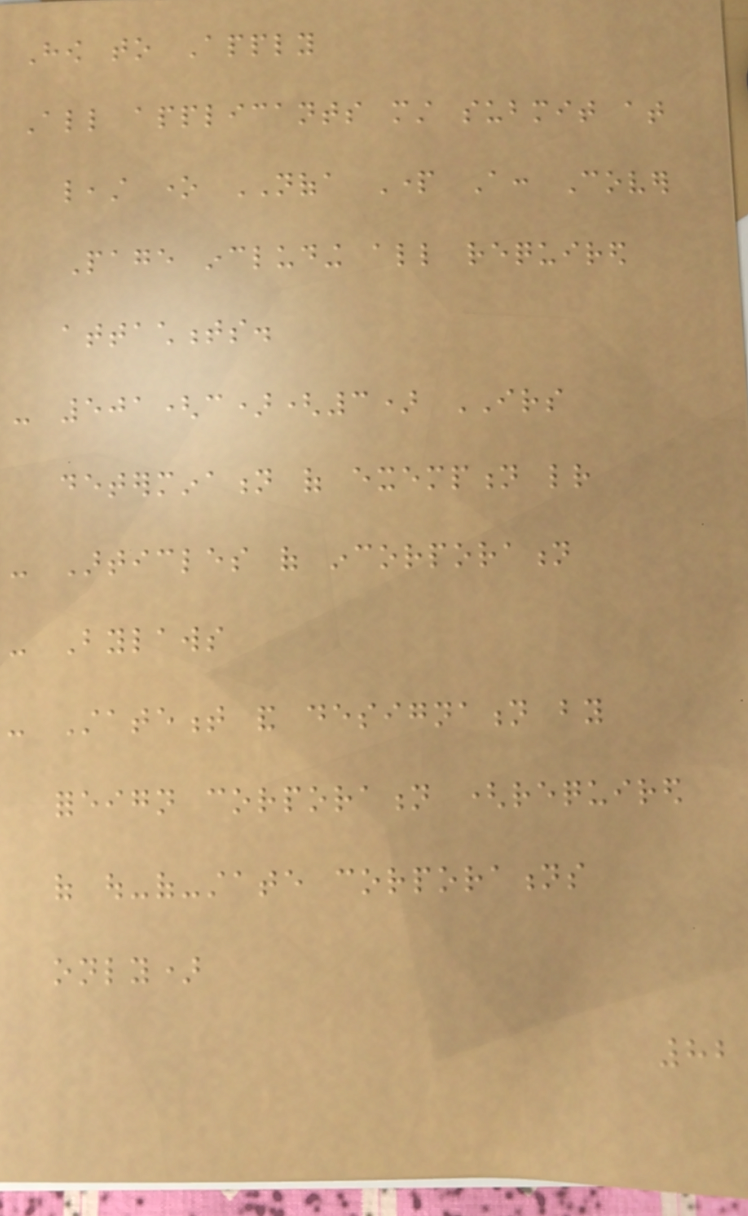How to Apply
All applicants must submit at
least one NOFA Part A: Cover
Page including all required
attachments.
- 501(c)(3) IRS
determination of exemption letter
- Articles of incorporation
- Bylaws
- Statement and designation by
foreign corporation (required
of out-of-state corporations
only)
82
